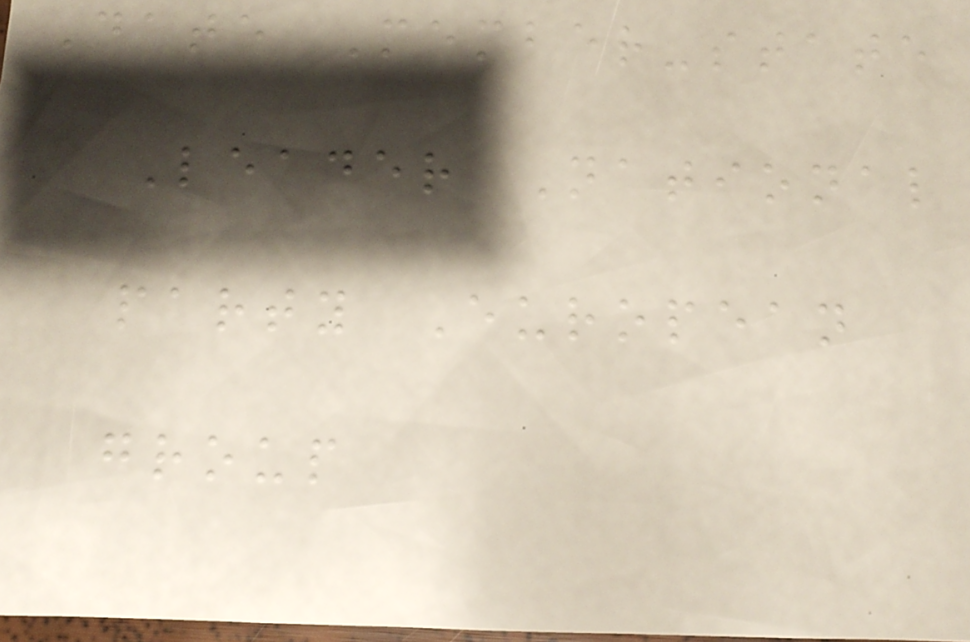Date Member-state
Leader National
party European
group
